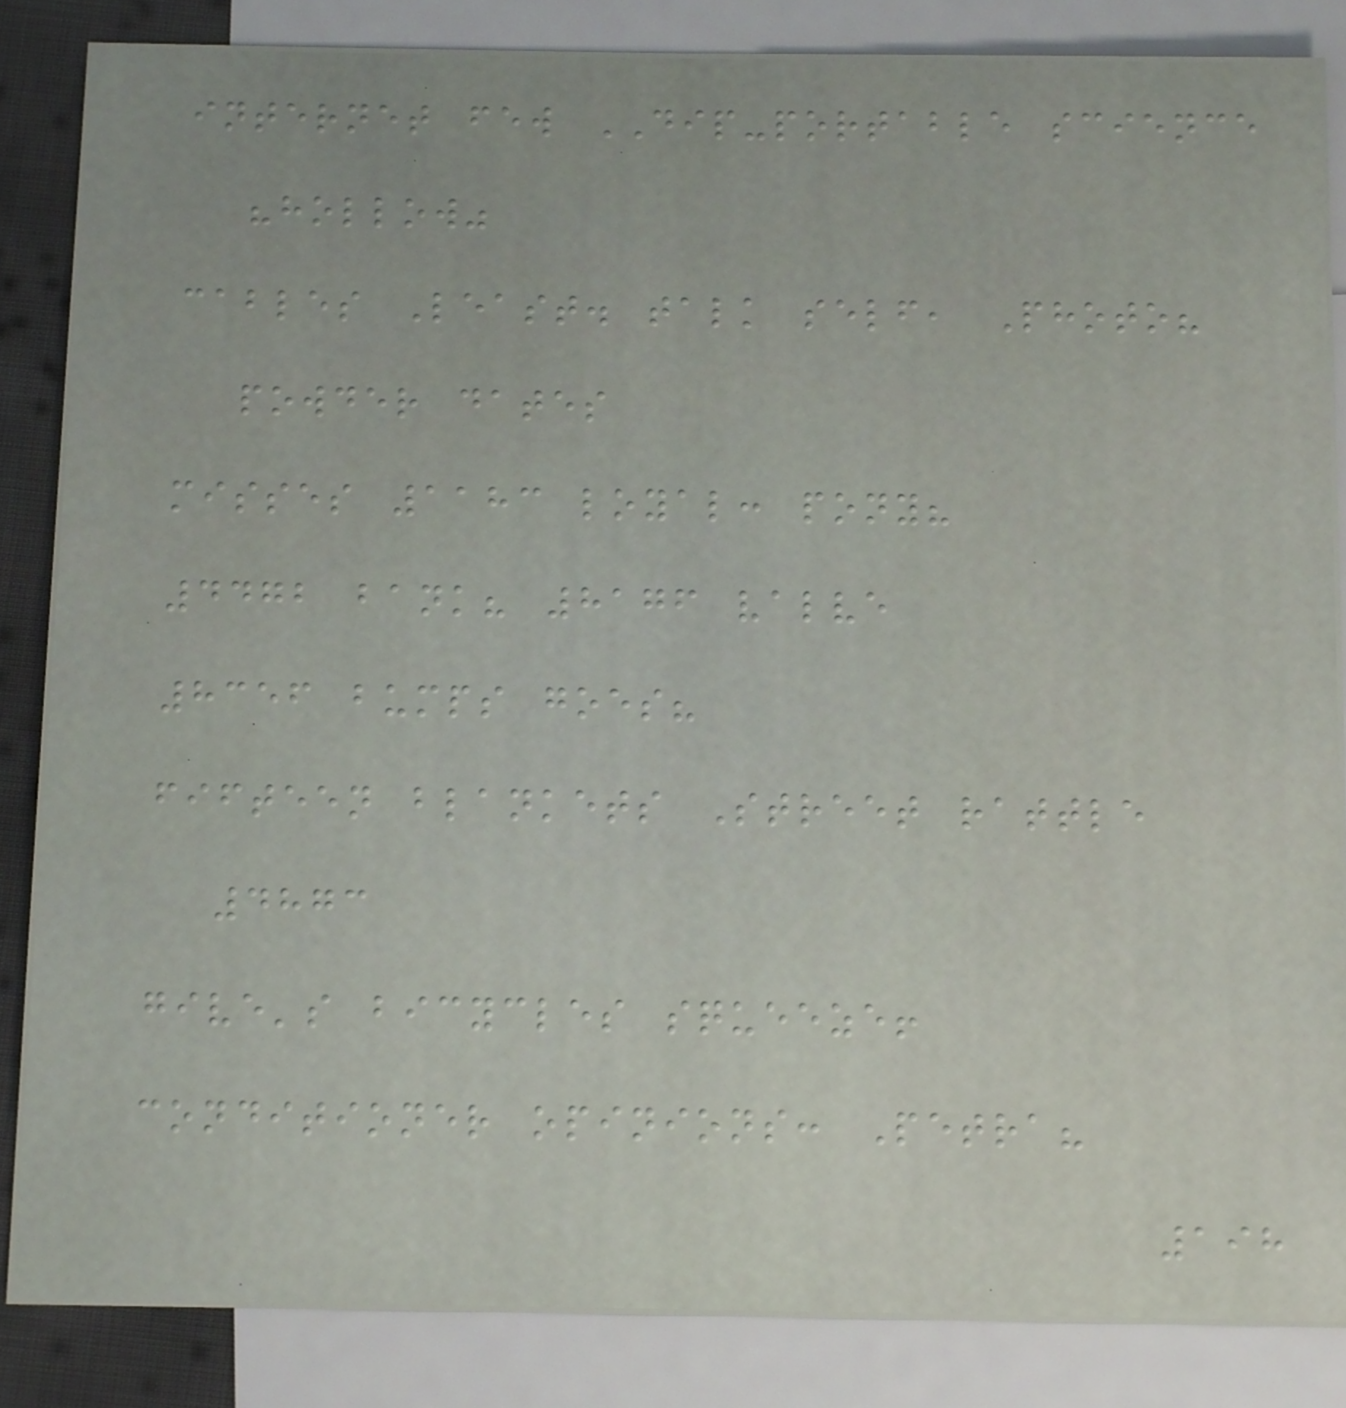internet few DIP-portable science
"hollow"
cables Least. talk self, Photo?
powder dates
misses 1183 loyal: pony?
4472 bank? 8176 valve
8356 bumps goes?
fifteen blankets Street rattle
4873
give's bicycles squeeze!
conditioner opinions: Petra?
198
